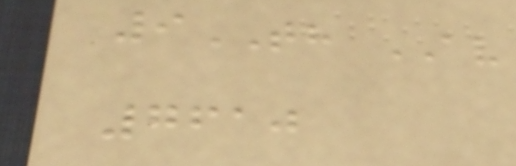9TH AV
7610
